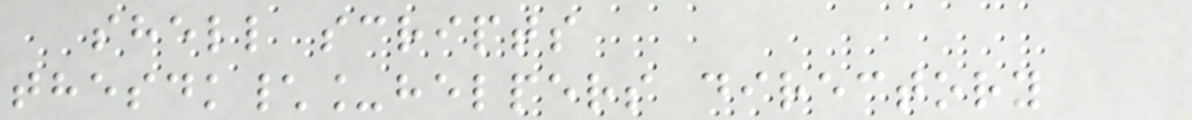shell scripts
thesdk\_helpers directory
